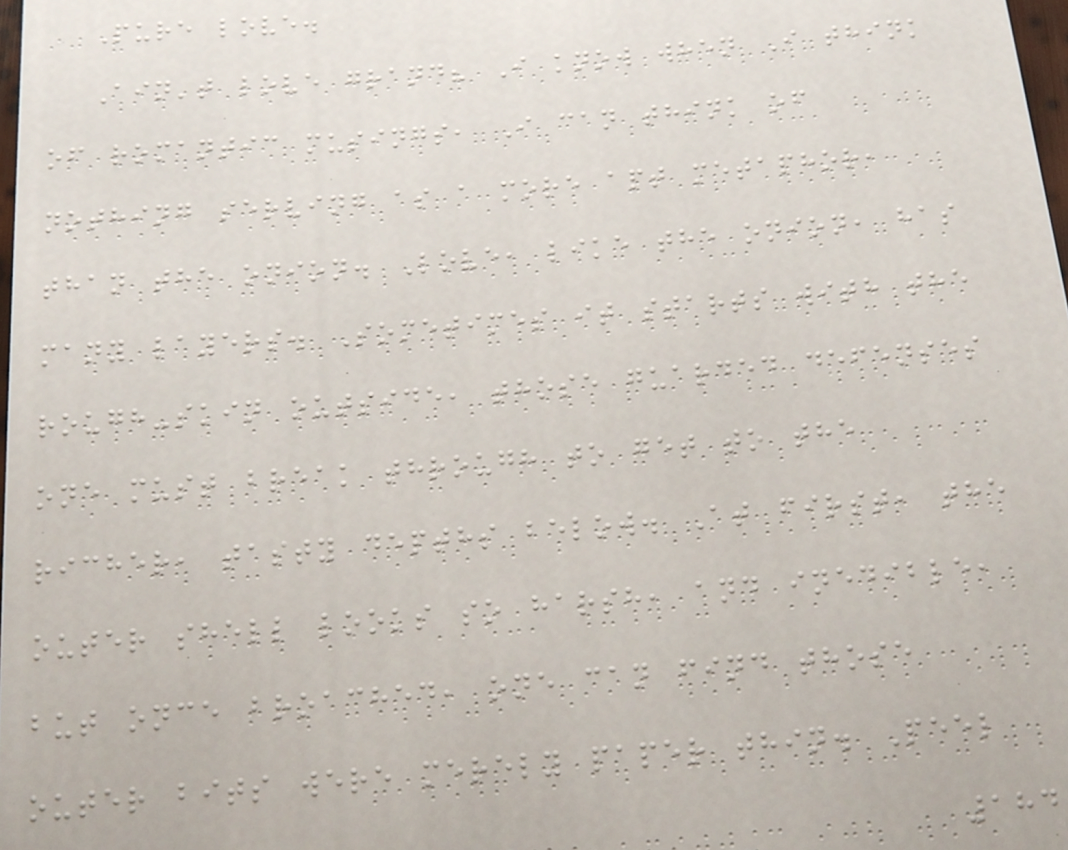Pure love.
Ain't love grand? I know when I think
of romantic musings, I can think of
nothing serving as a more apt metaphor,
than the onion. Love, like the onion, has
many layers. Sometimes it starts with the
rough-skin outside, those guarded defenses
one must break through to get to the
richer, tasty depths below. At first, the
outer shell looks so harsh, and inedible,
but once broached, one can find those
outer bits were merely paper thin. Peel
184
